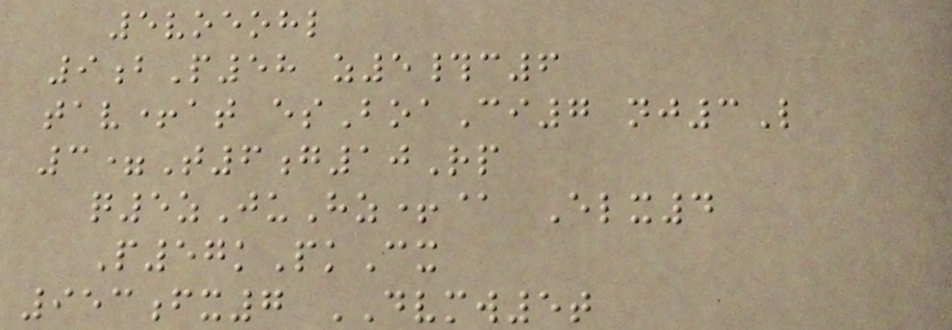5voeohl
9bP58 z5#c6
tav+at esBoaCi7 nj3L
3=T6g10Rp
q5zJuHz+@ Elx4
P57kPkCx
953fx7 DVMW5t
